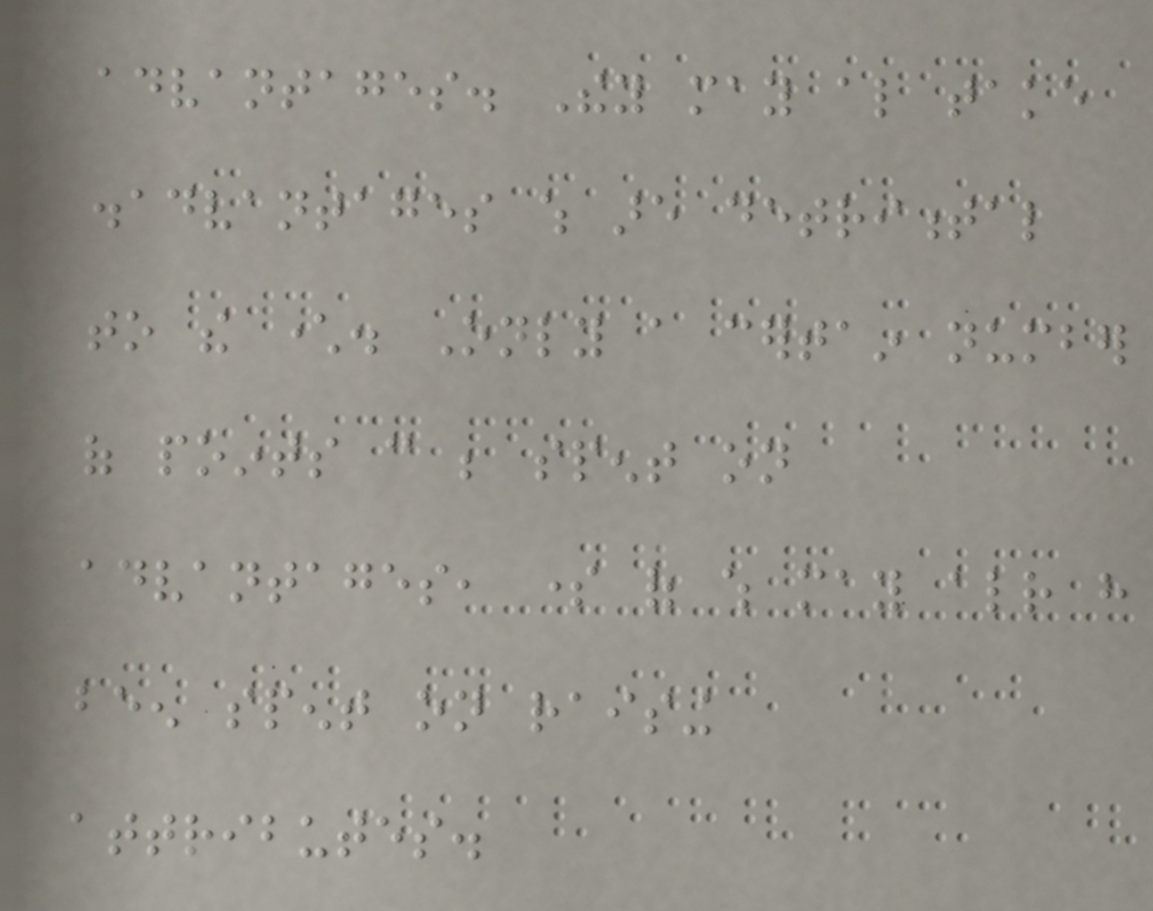advantages. They may also take
disadvantages which are detrimental
to the character. Only a certain number
of points can be spent on
advantages, some of which may already have
been spent on raising
attributes.
